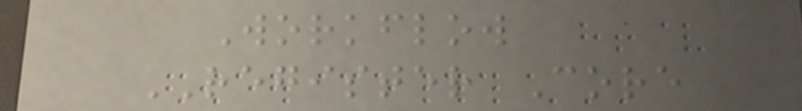Workflow
REGISTER Core
